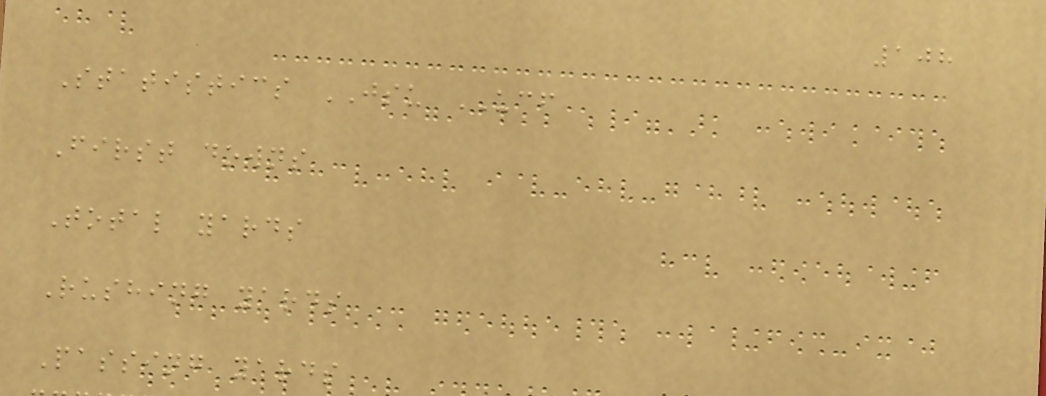108
Statistics JSU UCF
First downs
Total yards
Rushing yards
Passing yards
